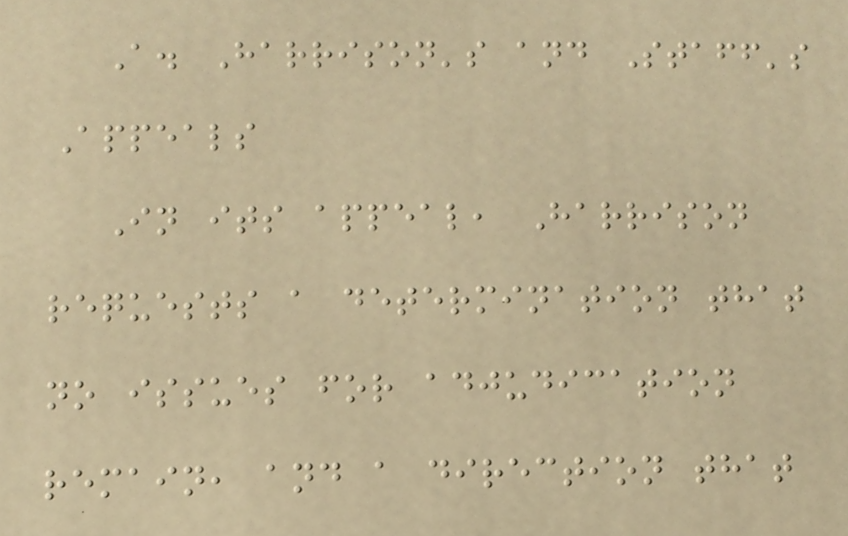A. Harrison's and Staff's
Appeals
In its appeal, Harrison
requests a determination that
no issues for adjudication
remain, and a direction that
